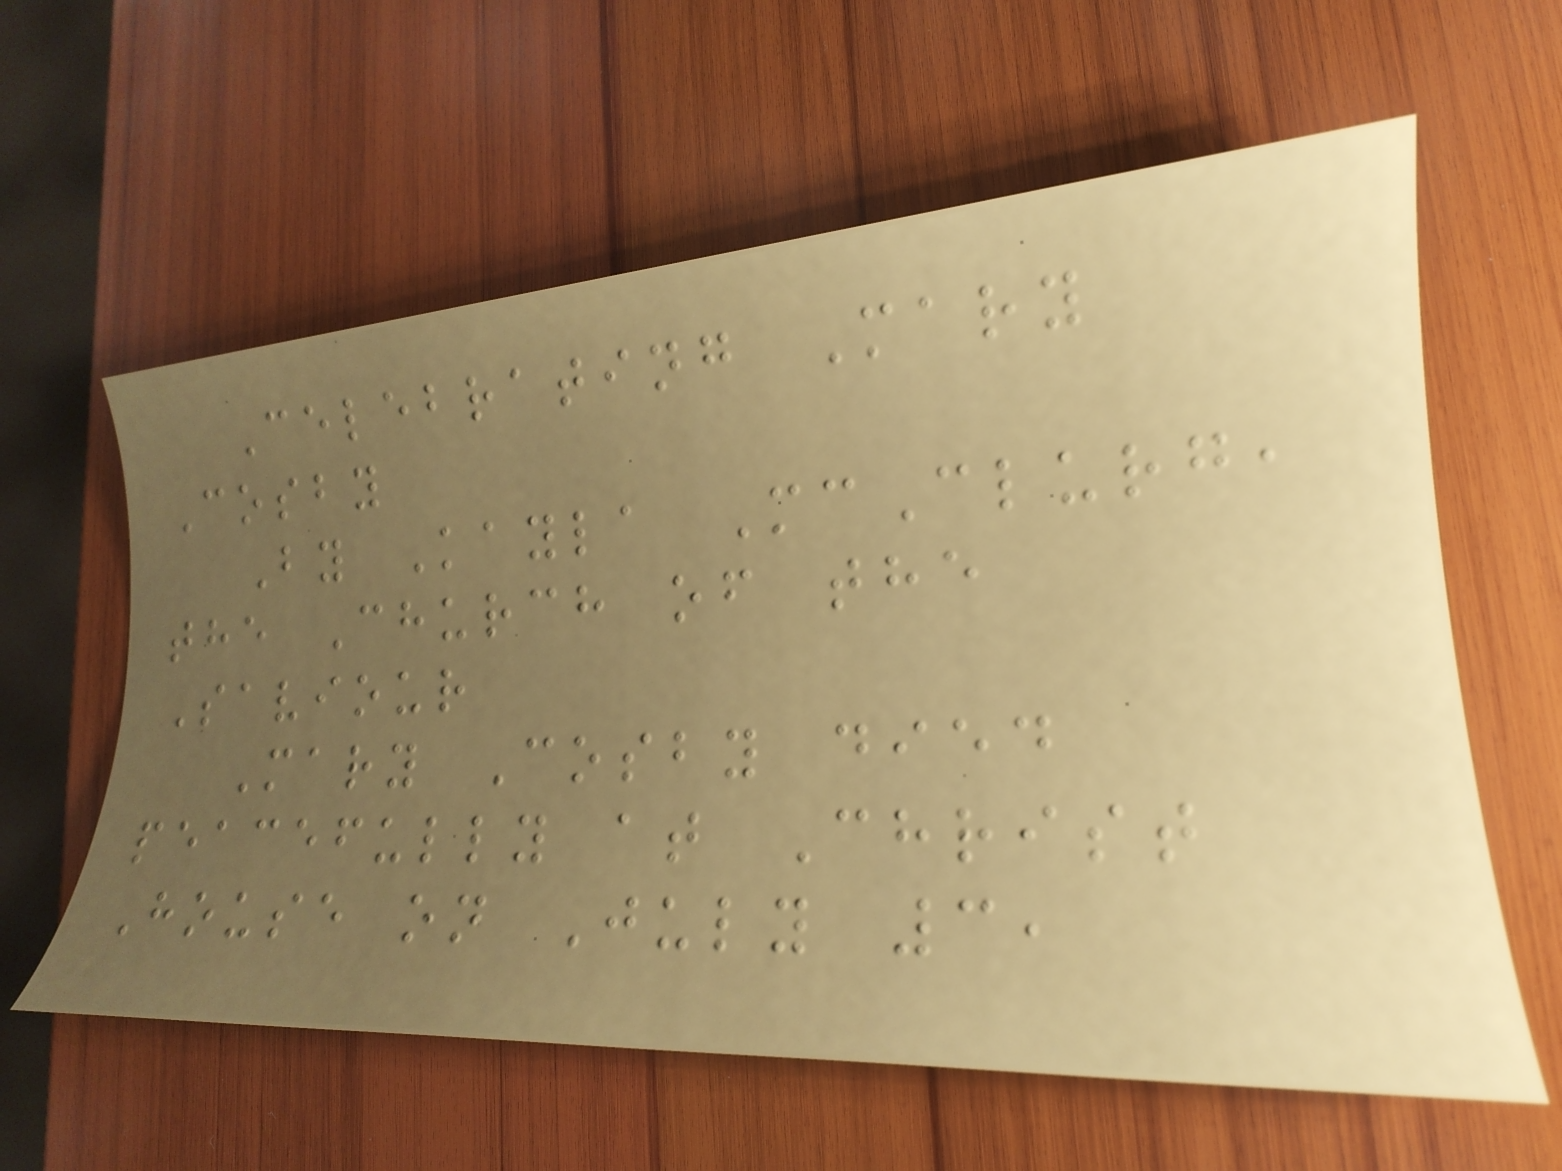Celebrating Mary
Cosby
By Kayla McClurg,
the Church of the
Saviour
Mary Cosby died
peacefully at Christ
House on July 3,
